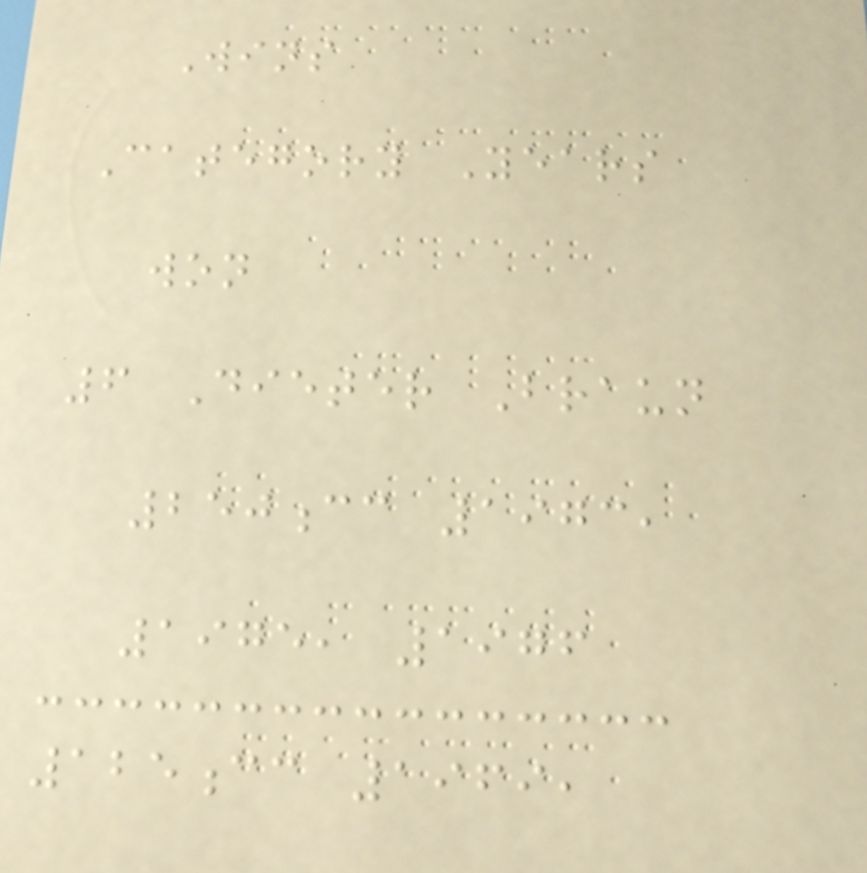Wins
Category Years
won
6 Dieter Braun
250cc 1973,
1975, 1976
125cc 1969,
